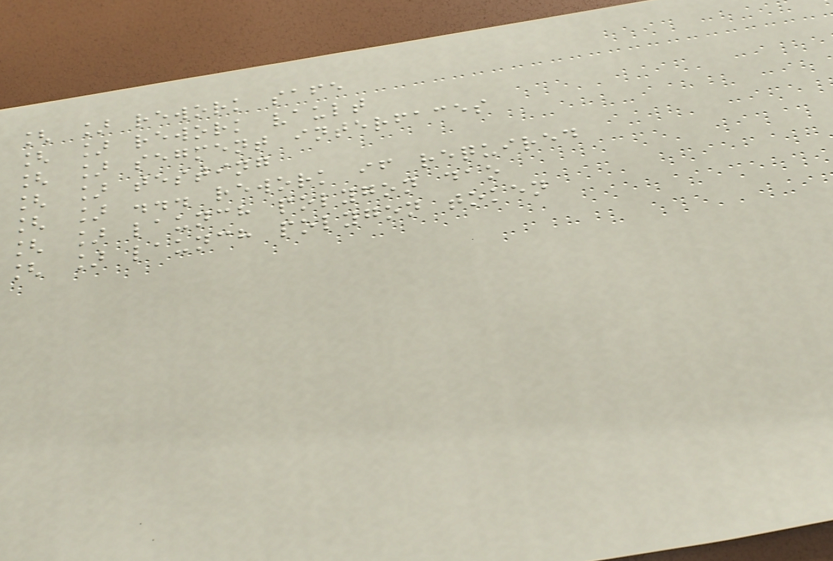[ ] rework safe
[ ] rework vault
[ ] segment interfaces
[ ] testing
[ ] ... rework if required
[ ] launch polygon dao
[ ] launch polygon token
